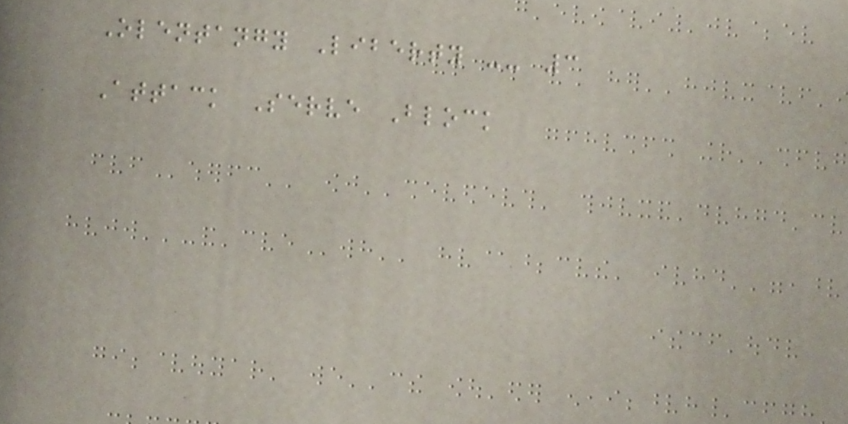Olentangy Liberty -- 3
Attack Serve Block
